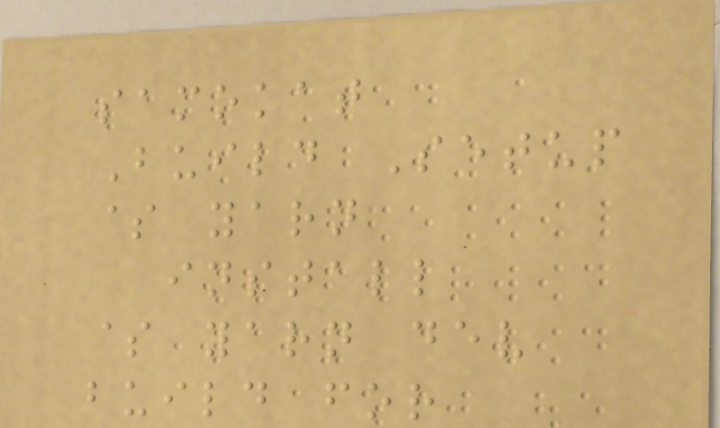samokat
Build Setup
$ yarn
install
$ yarn dev
build for
